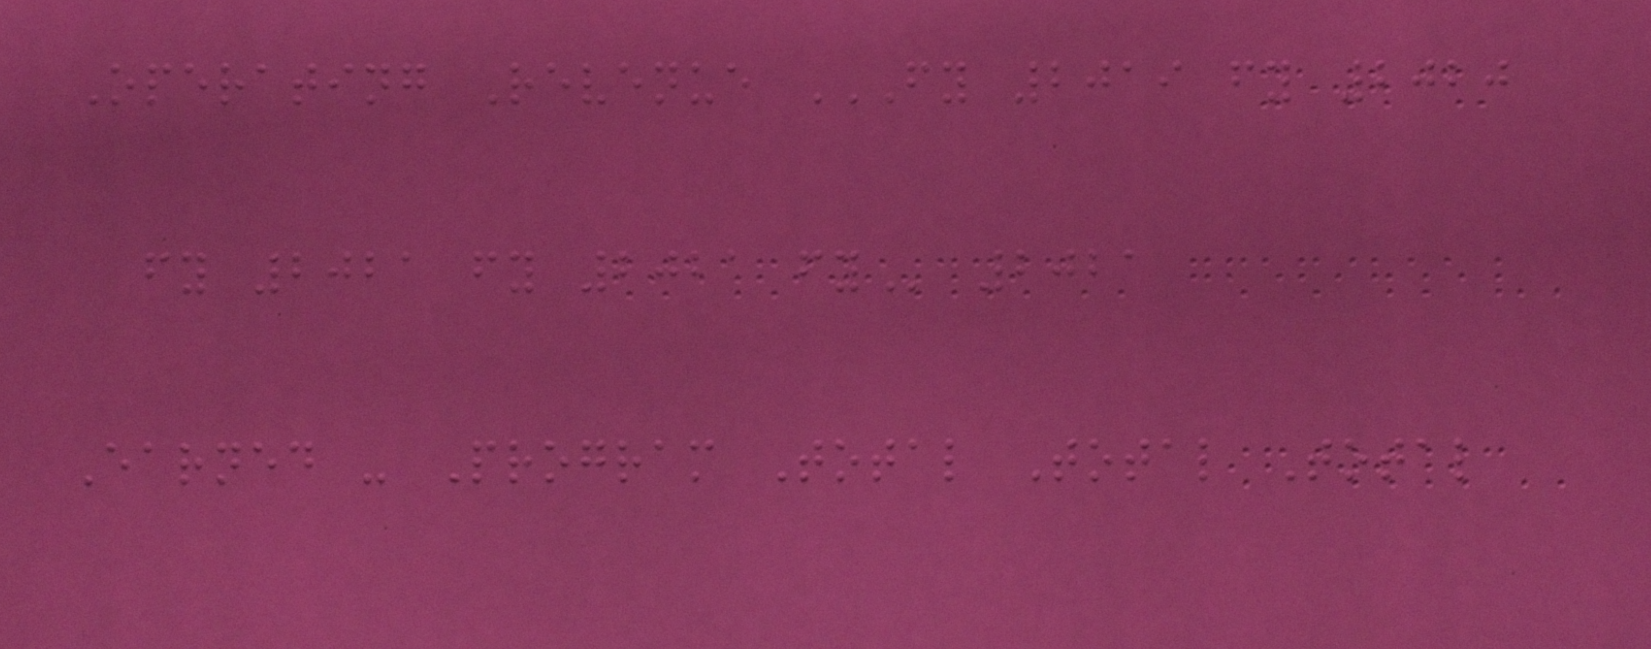Operating Revenue FY 2019 FY 2020
FY 2021 FY 2021 FY 2021
Earned - Program Total Total Total
